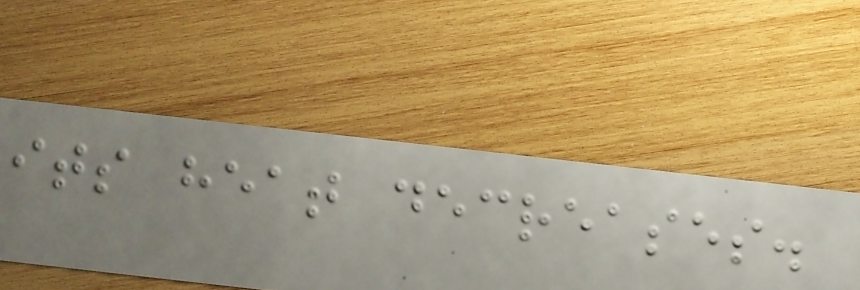its heat decreases.
